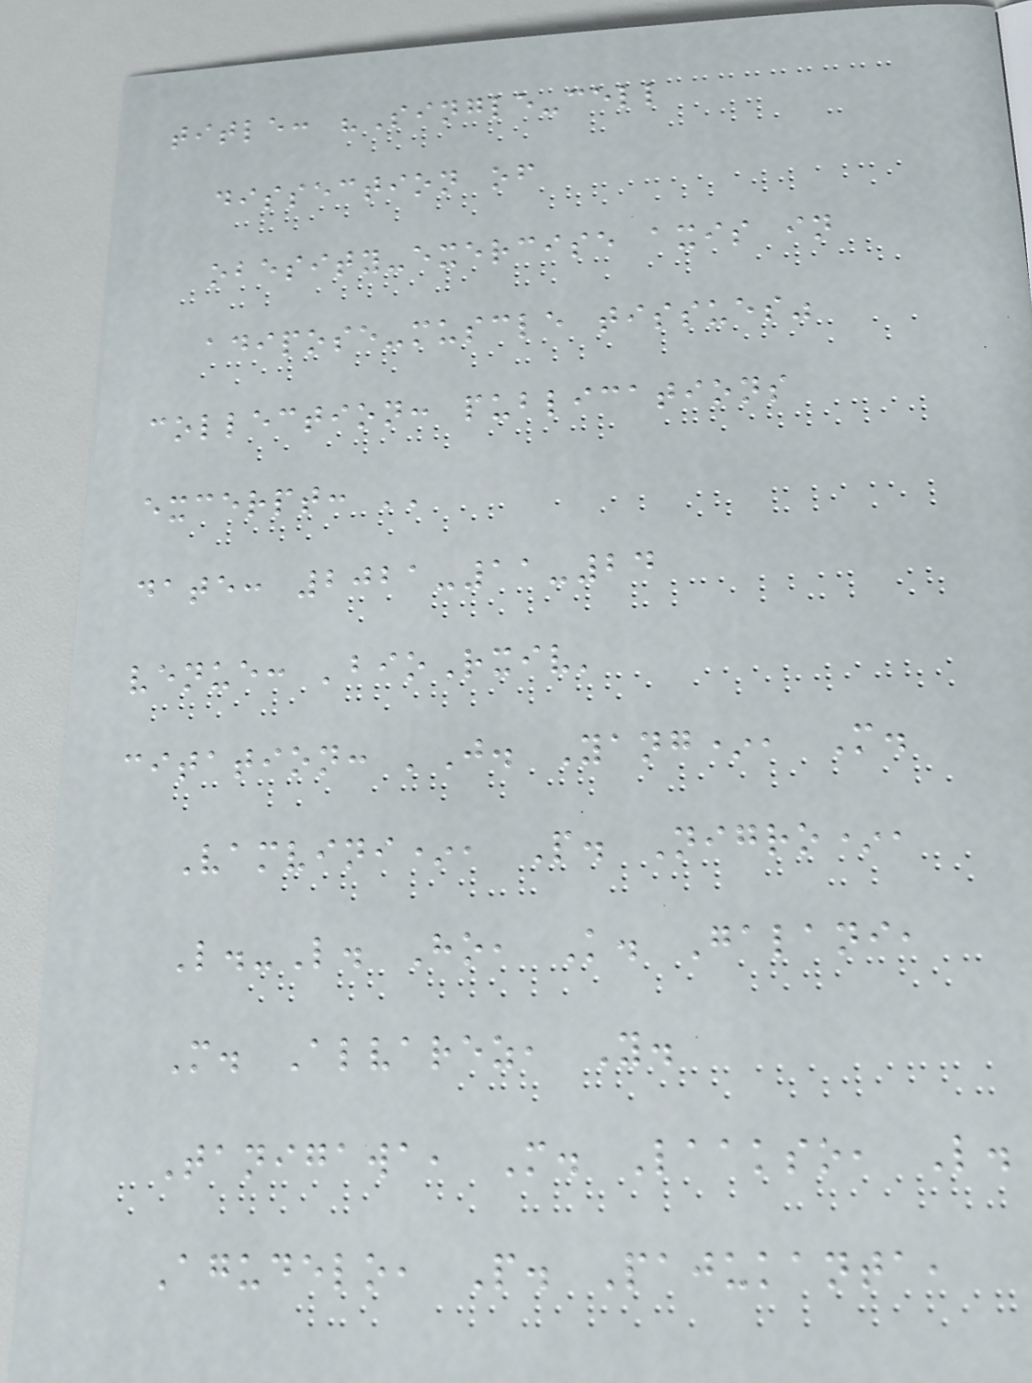title: "Single-cell
dissection of
obesity-exercise axis in
adipose-muscle tissues"
collection: publications
excerpt: ''
date: 2021-11-24
venue: 'bioRxiv'
citation: 'J. Yang*, M.
Vamvini*, P. Nigro*,
L.-L. Ho, K. Galani,
M. Alvarez, Y.
Tanigawa, M. Laakso, L.
Agudelo, P. Pajukanta,
